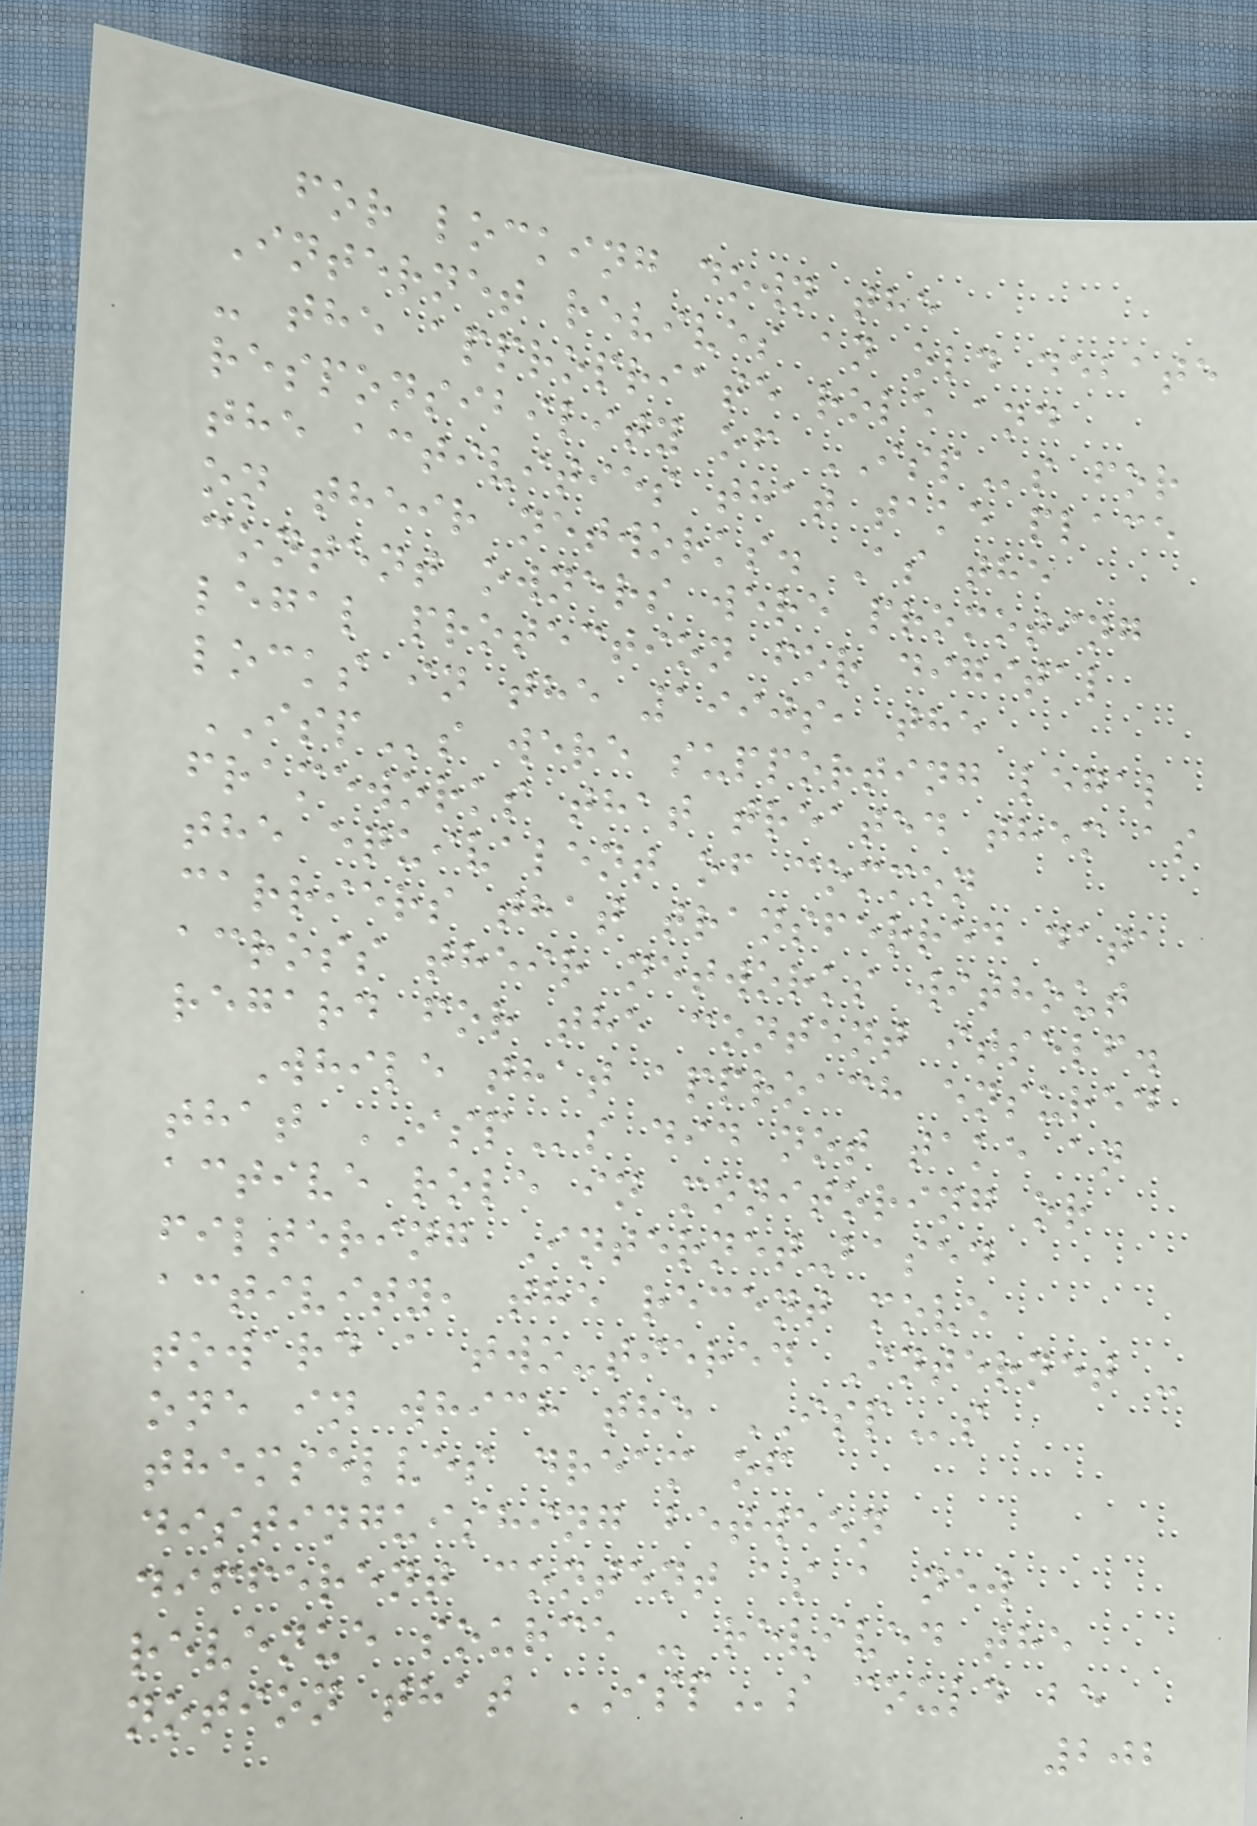for locking down the
Internet revives an old debate
- the appropriate role and
responsibility of ISPs for
the activities that take place
on their networks. As the
content owners were promoting
legal protection for digital
locks in the 1990s, the
ISPs were supporting legal
frameworks that treated them as
the equivalent of common
carriers that transferred data
across their networks without
regard for the content itself.
While that approach ensured
that ISPs did not take an
active role in monitoring or
filtering Internet-based
activity, the recent move
toward a two-tiered Internet -
one in which the ISPs
themselves dream of
distinguishing between
different content as a new
revenue source - revived the
notion that ISPs could be
202
